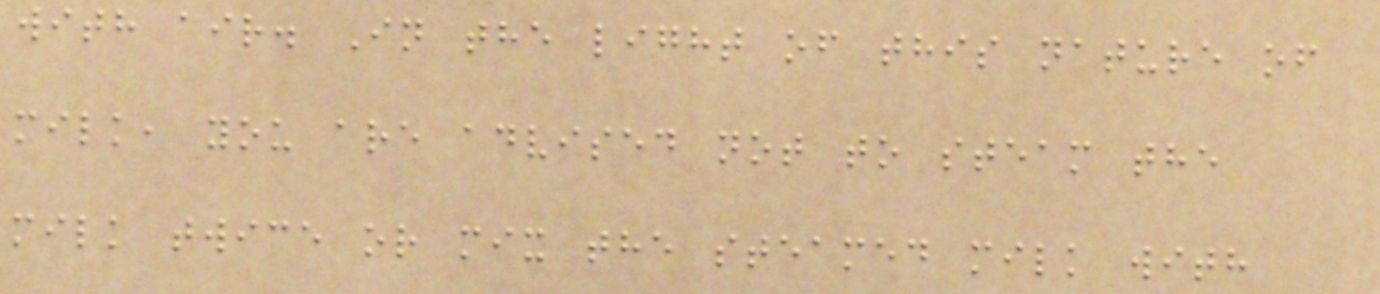with air. In the light of this nature of
milk, you are advised not to steam the
milk twice or mix the steamed milk with
